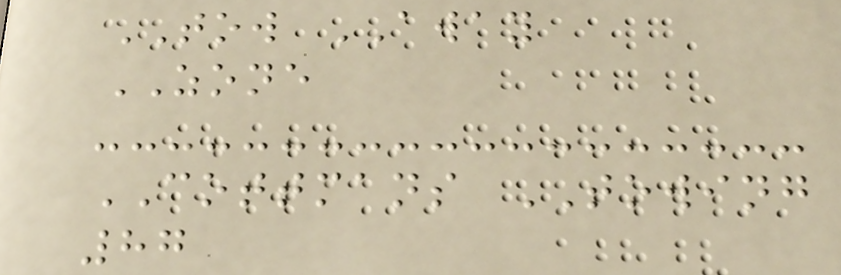TOW AWAY
ZONE
COTTMANS TOWING
87
